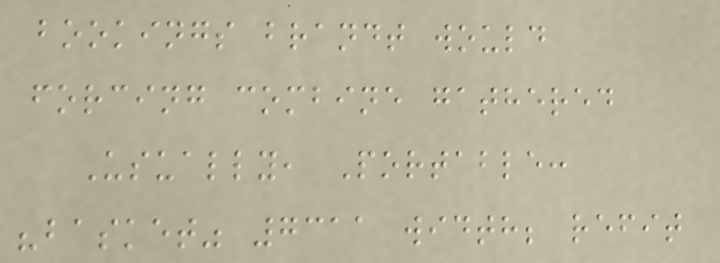bookings brandt would
forcing combine gathered
Usually, Portable:
"basket" 7311 width; refit
